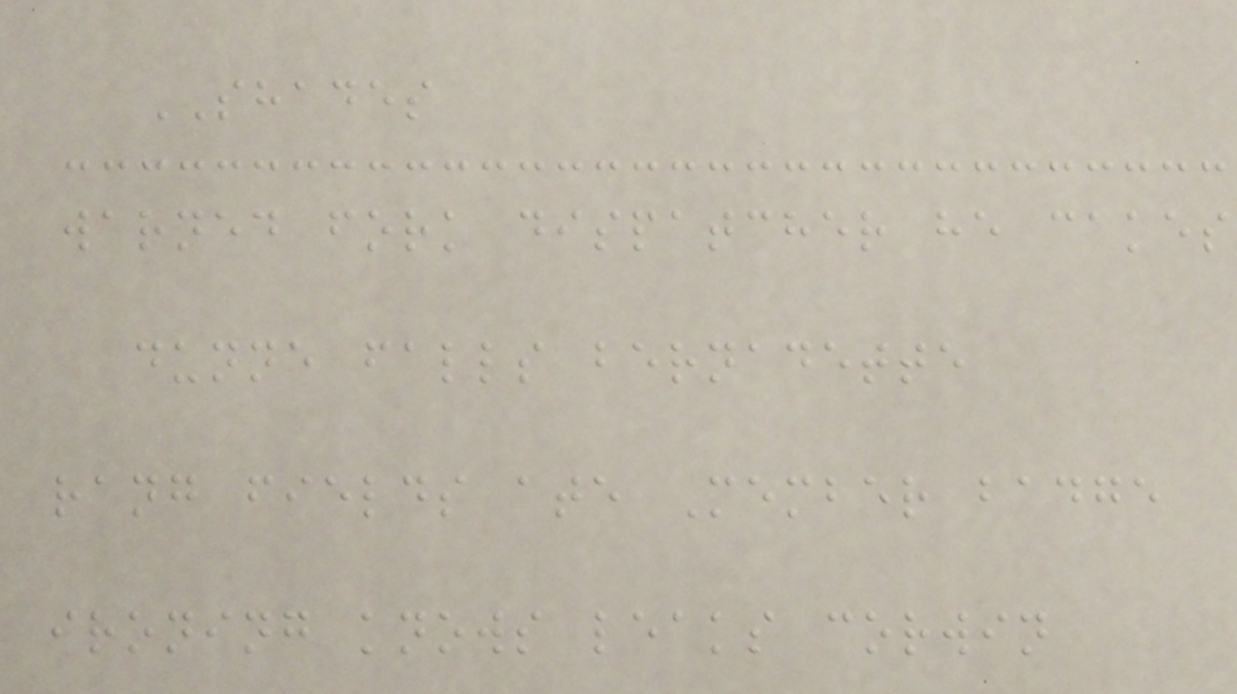SHADES
warned fork dispatcher he cakes
dunne falls bernadette
rang fields ate Member badge
ironing knows leaks corwin
